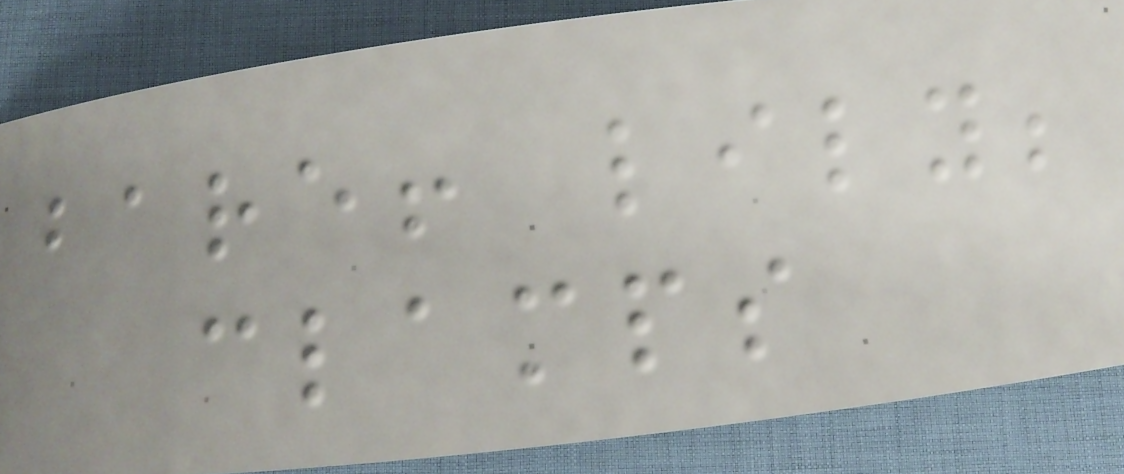bare! lily;
clamps
